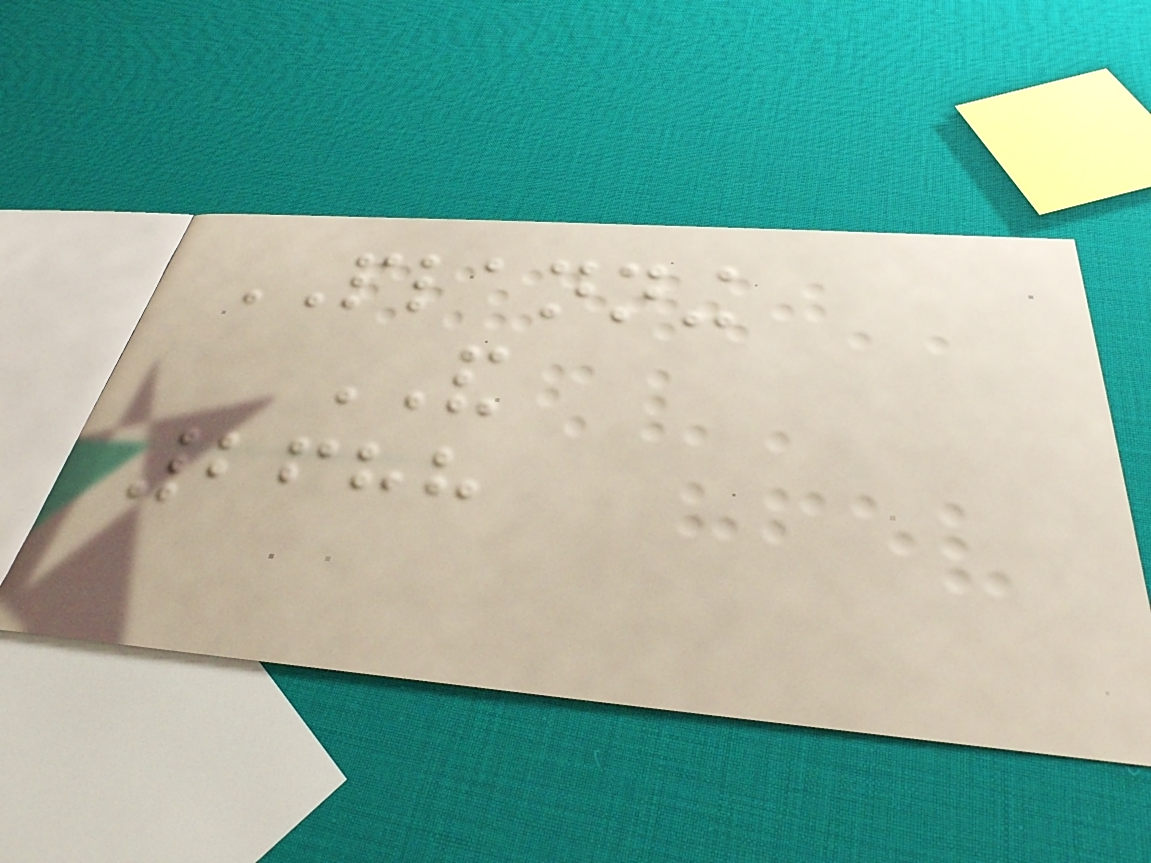PLANNING
AND
2688
